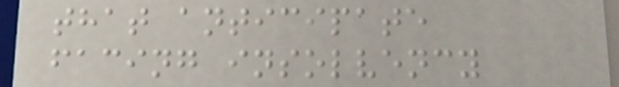that anticipate
facing insolvency
